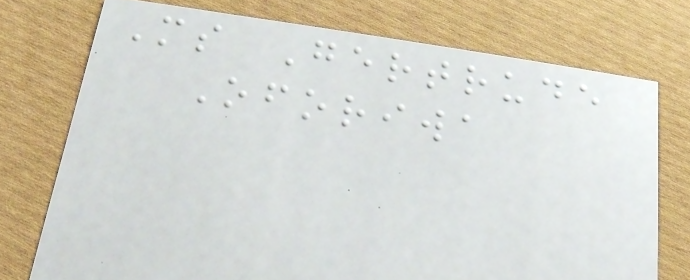Ms Gertrude
Oforiwa
